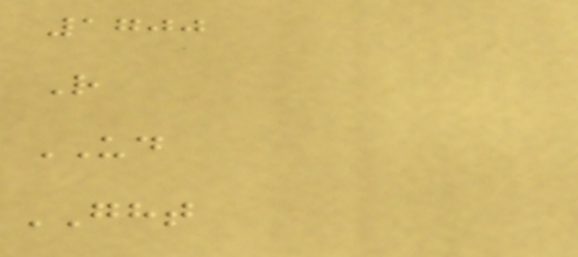1700
R
UD
GHT
